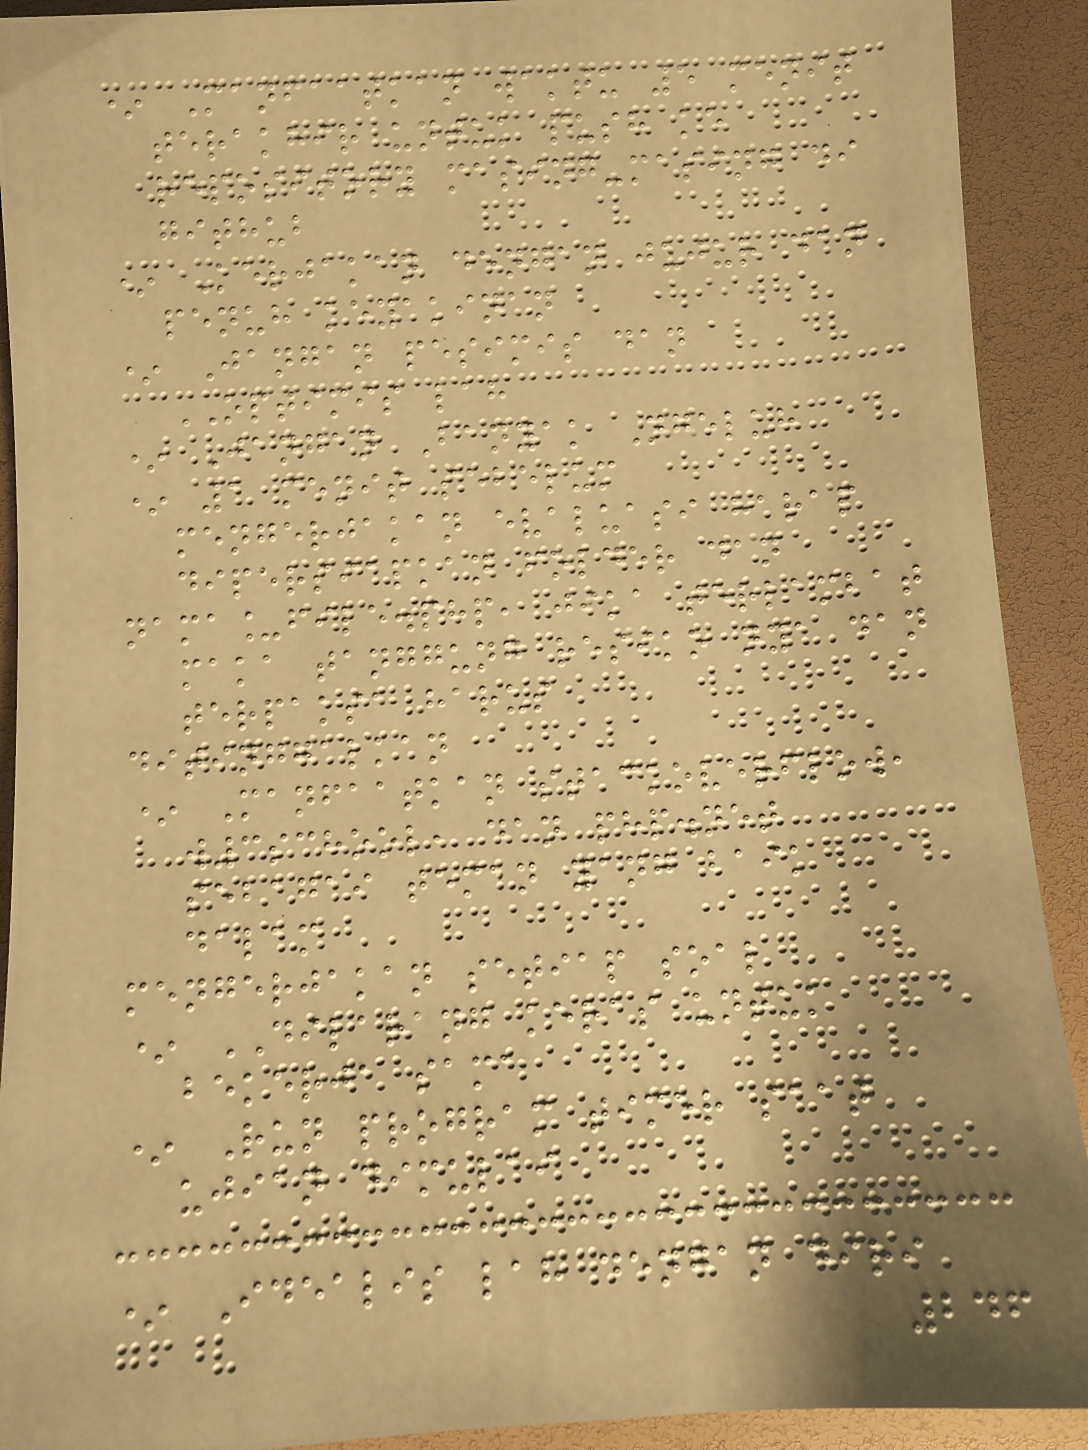* Manfaatkan waktu 5 menit
terakhir untuk push ke
repository masing-masing di
github
* Kerjakan dengan jujur dan
penuh keyakinan
* Jangan pesimis dan
OPTIMIS lah
* Jangan Banyak Ngeluh
* 1 menit sebelum
mengerjakan evaluasi harap
dipersiapkan folder dan
nama_file.php, jika terlambat
maka tanggung resiko nya dan
terpaksa harus
ditinggalkan
* Manfaatkan stackoverflow,
w3school, dan php.net
sebagai teman yang baik
dalam
mengerjakan setiap soal
* DILARANG keras untuk
bekerja sama
* Run program timer saat
ujian dimulai
* Idealis lah dengan diri
246
